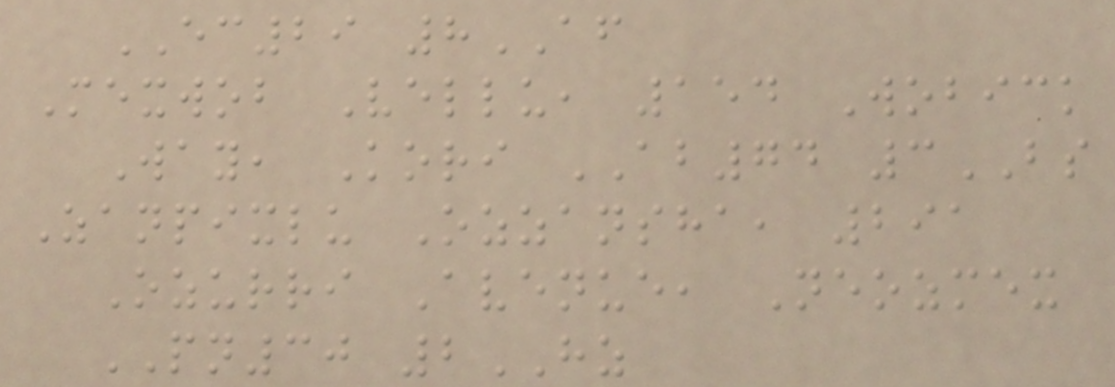EC29 8AF
Mexwob Vellu, 154 Wobick
Way, Kori AB74 3BS
Zanpixlu Ozzansha, 291
Ozurri Avenue, Neozmex
PN30 2HZ
